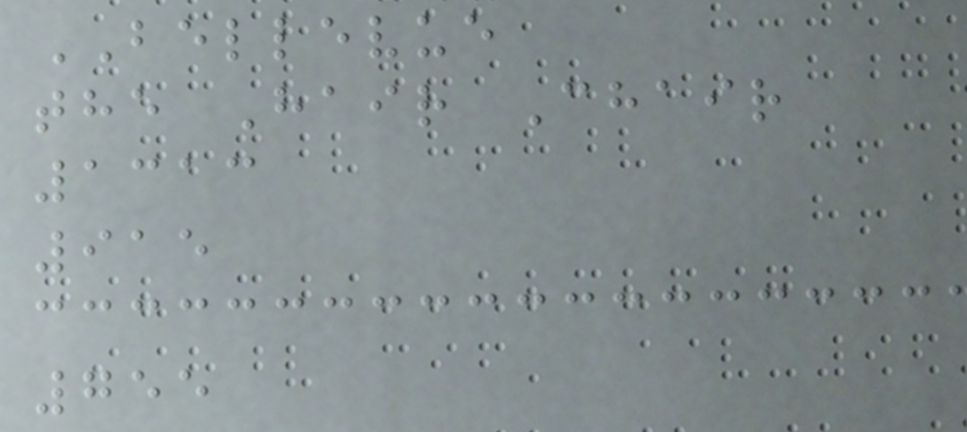BELLEVUE
the Hair Chair
1313
915
755
